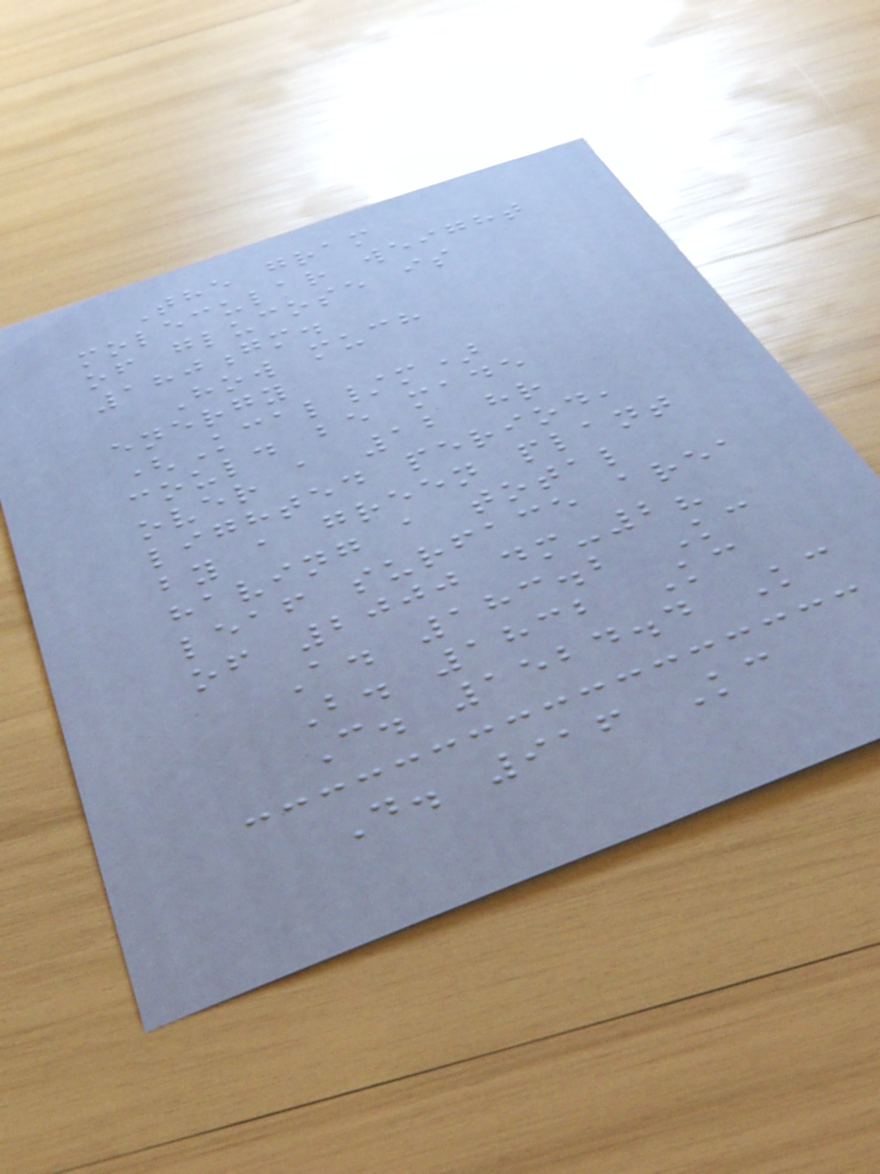The gram
molecular weight
of glucose is
180gm.
How much
energy
(Kcal/m)
could be made
over a 12 hr
lighted period,
by a green plant
having a total
leaf surface area
of 2000 dm-2?
A. 183.2 Kc
B. 1832 Kc
C. 1524.4 Kc
D. 916 Kc
